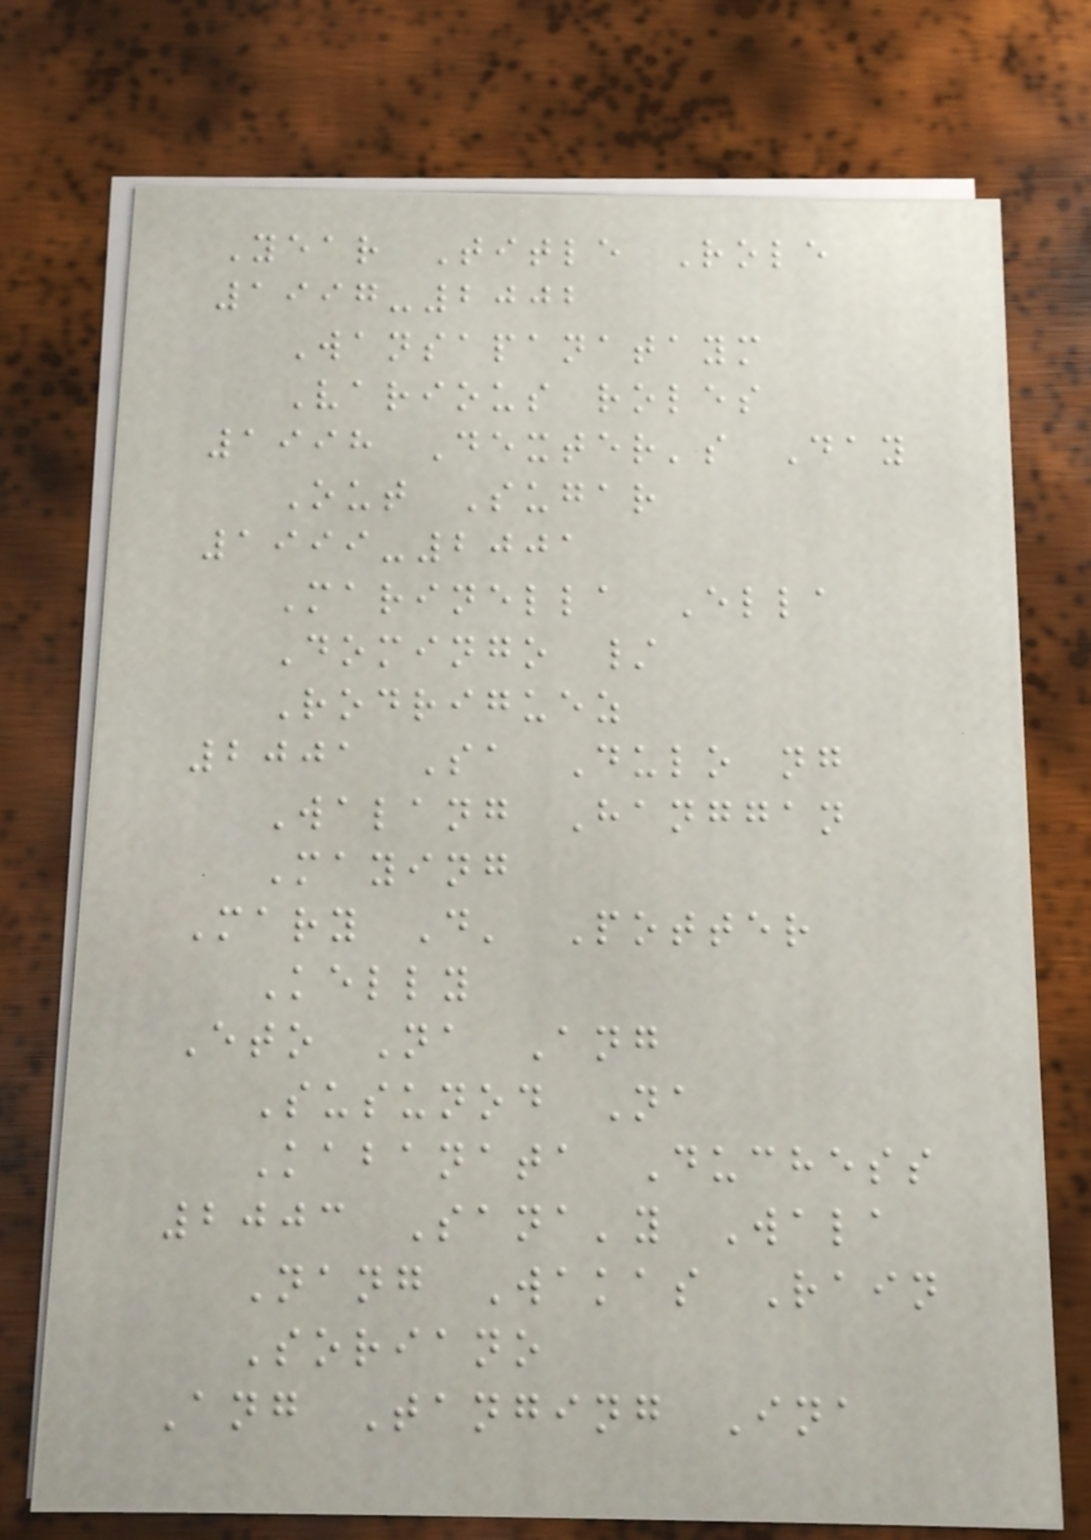Year Title Role
1997-2002
Wansapanataym
Various roles
1998 Dexter's Day
Out Sugar
1999-2001
Marinella Ella
Domingo /
Rodriguez
2001 Sa Dulo ng
Walang Hanggan
Maying
Mary D' Potter
Kelly
Eto Na Ang
Susunod Na
Kabanata Duchess
2003 Sana'y Wala
Nang Wakas Rain
Soriano
Ang Tanging Ina
